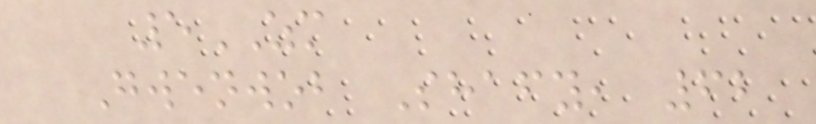5ZM
Gwenwob Shafy, 62
